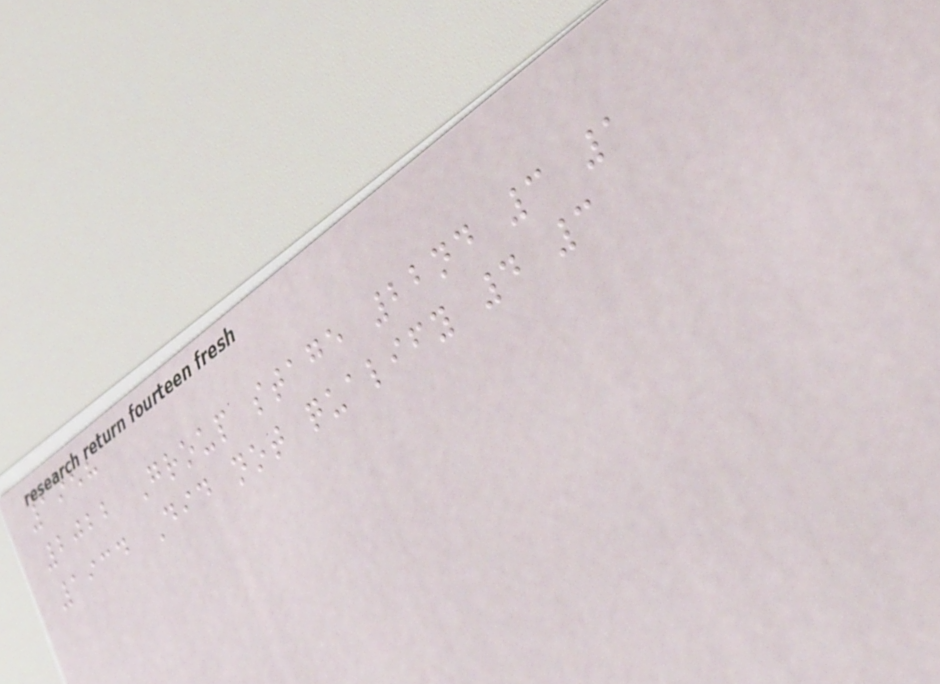1958
2022 Group stage 22nd 3 1
1934 Did not qualify 4 3
